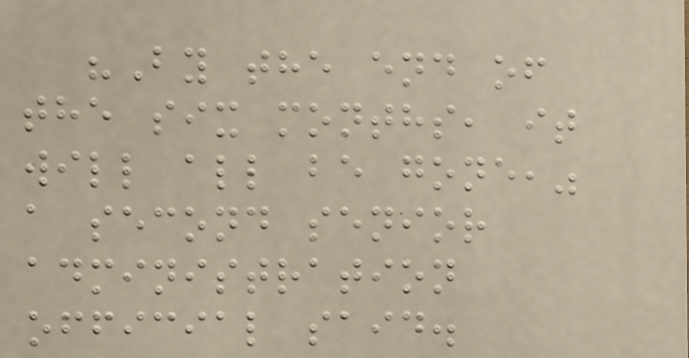"By the end of
the six months, it
will all be gone,"
a second senior
administration
official said.
